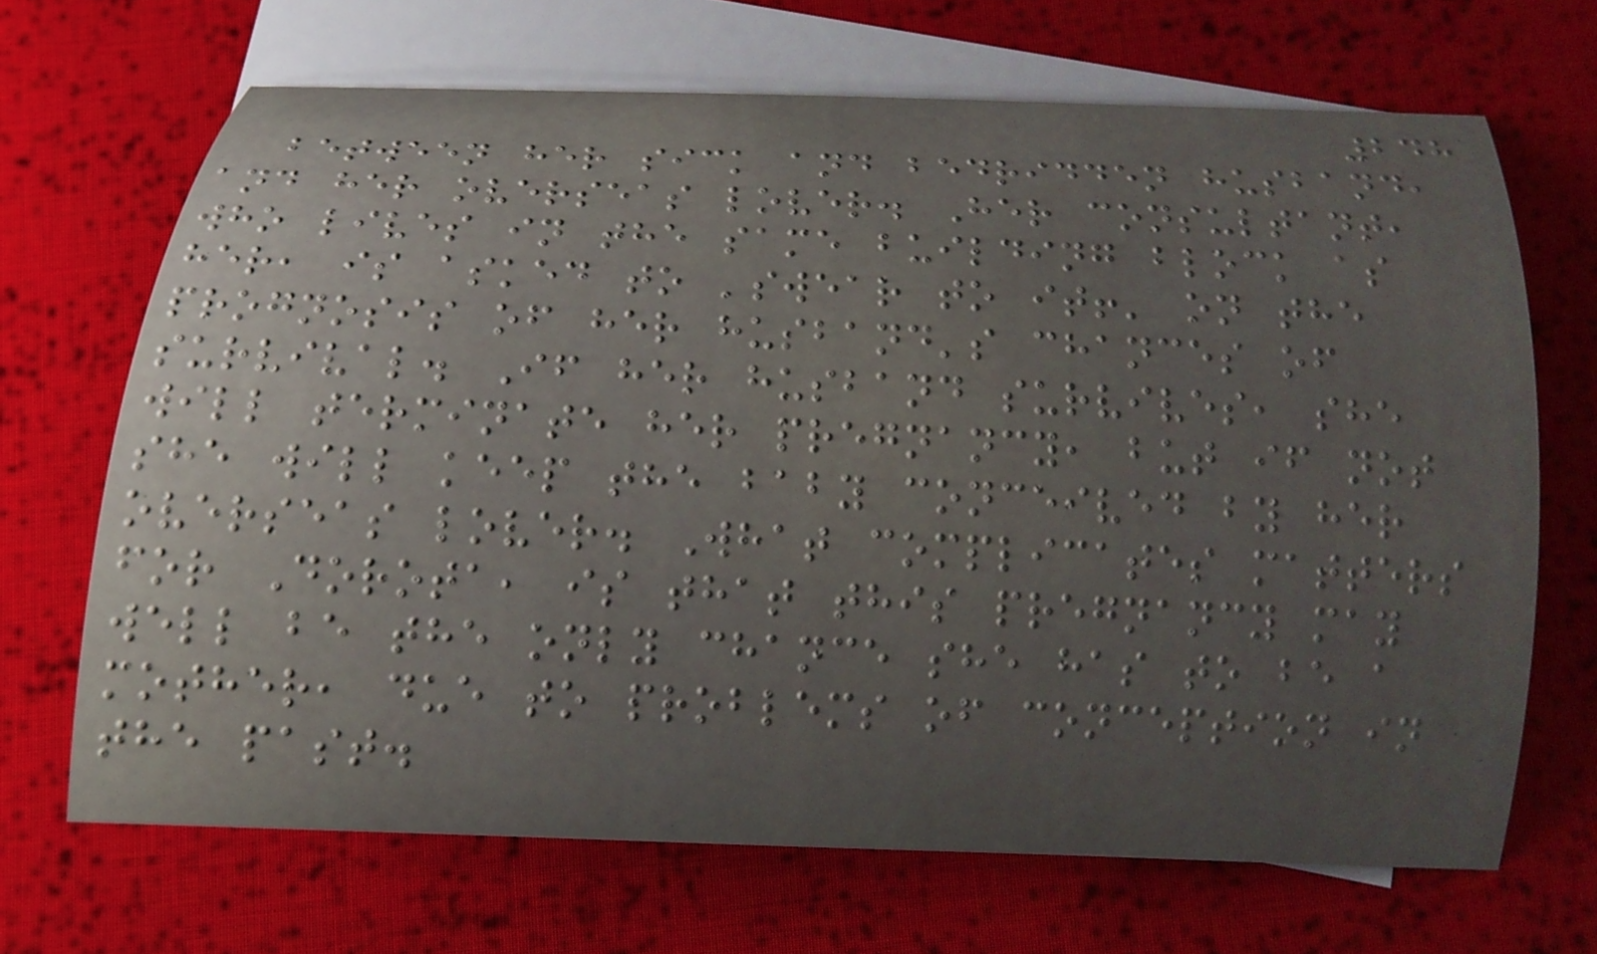248
between her sick and bedridden husband,
and her overseas lover. Her consultant,
who lives in the same building block as
her, is asked to 'swear to it!' on the
prognosis of her husband's chances of
survival. If her husband survives, she
will terminate her pregnancy, but if not
she will keep the baby conceived by her
overseas lover. What complicates matters
for Dorota, is that this pregnancy may
well be the only chance she has to be a
mother, due to problems of conception in
the past.
